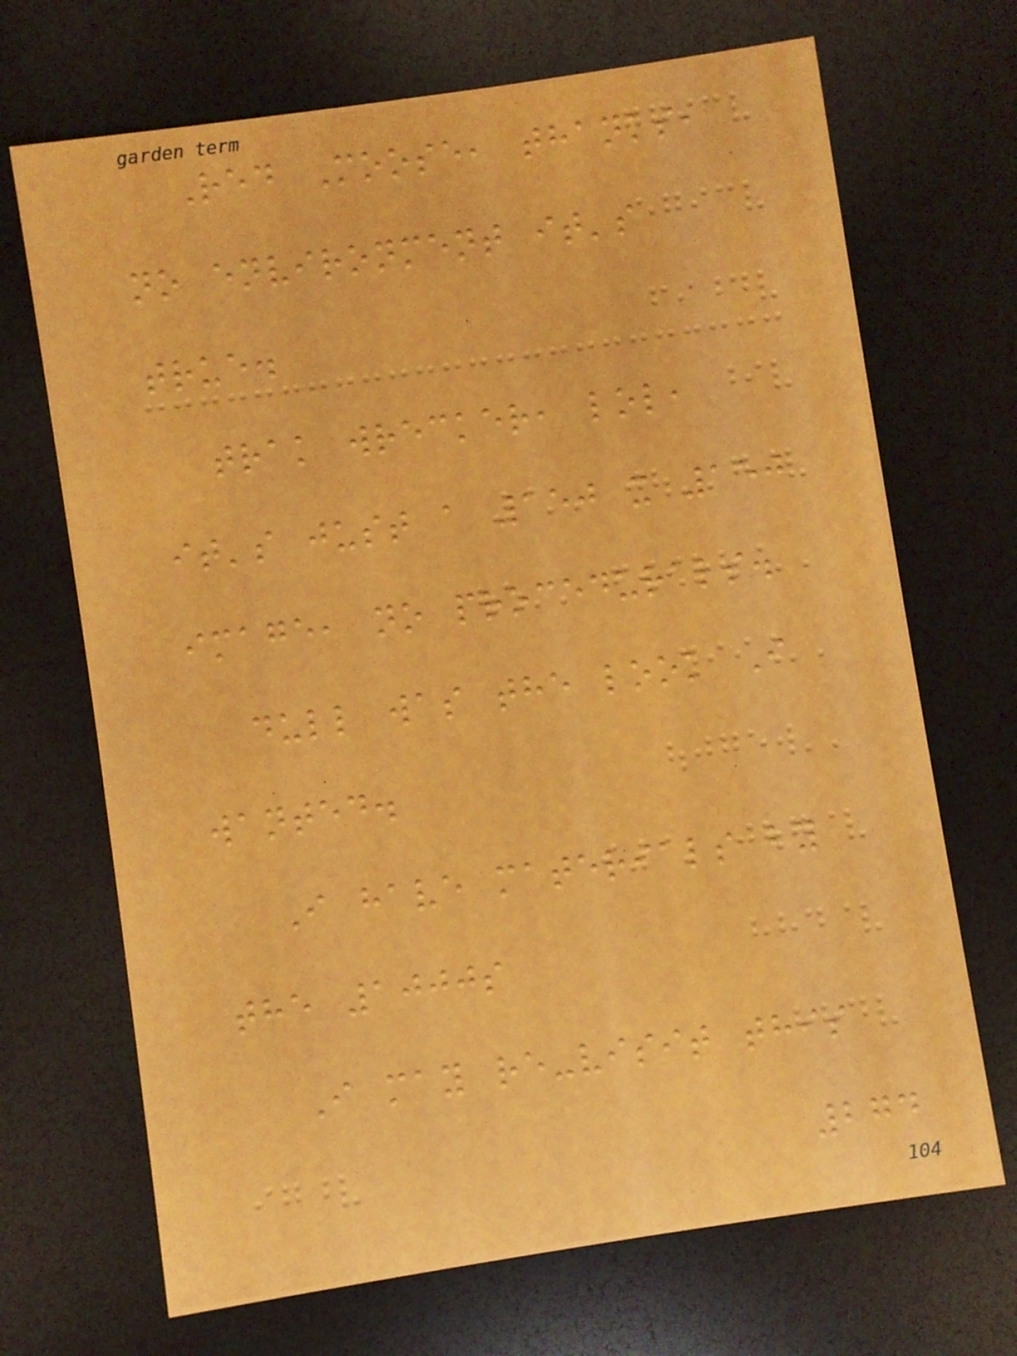Red Moose, thanks,
no environment it's
true.
trak wrecker, lol,
it's just a 150 x 150
image, no procedurals.
dull was the look I
wanted.
I have materials by
the 1000s
I may re-visit this
274
